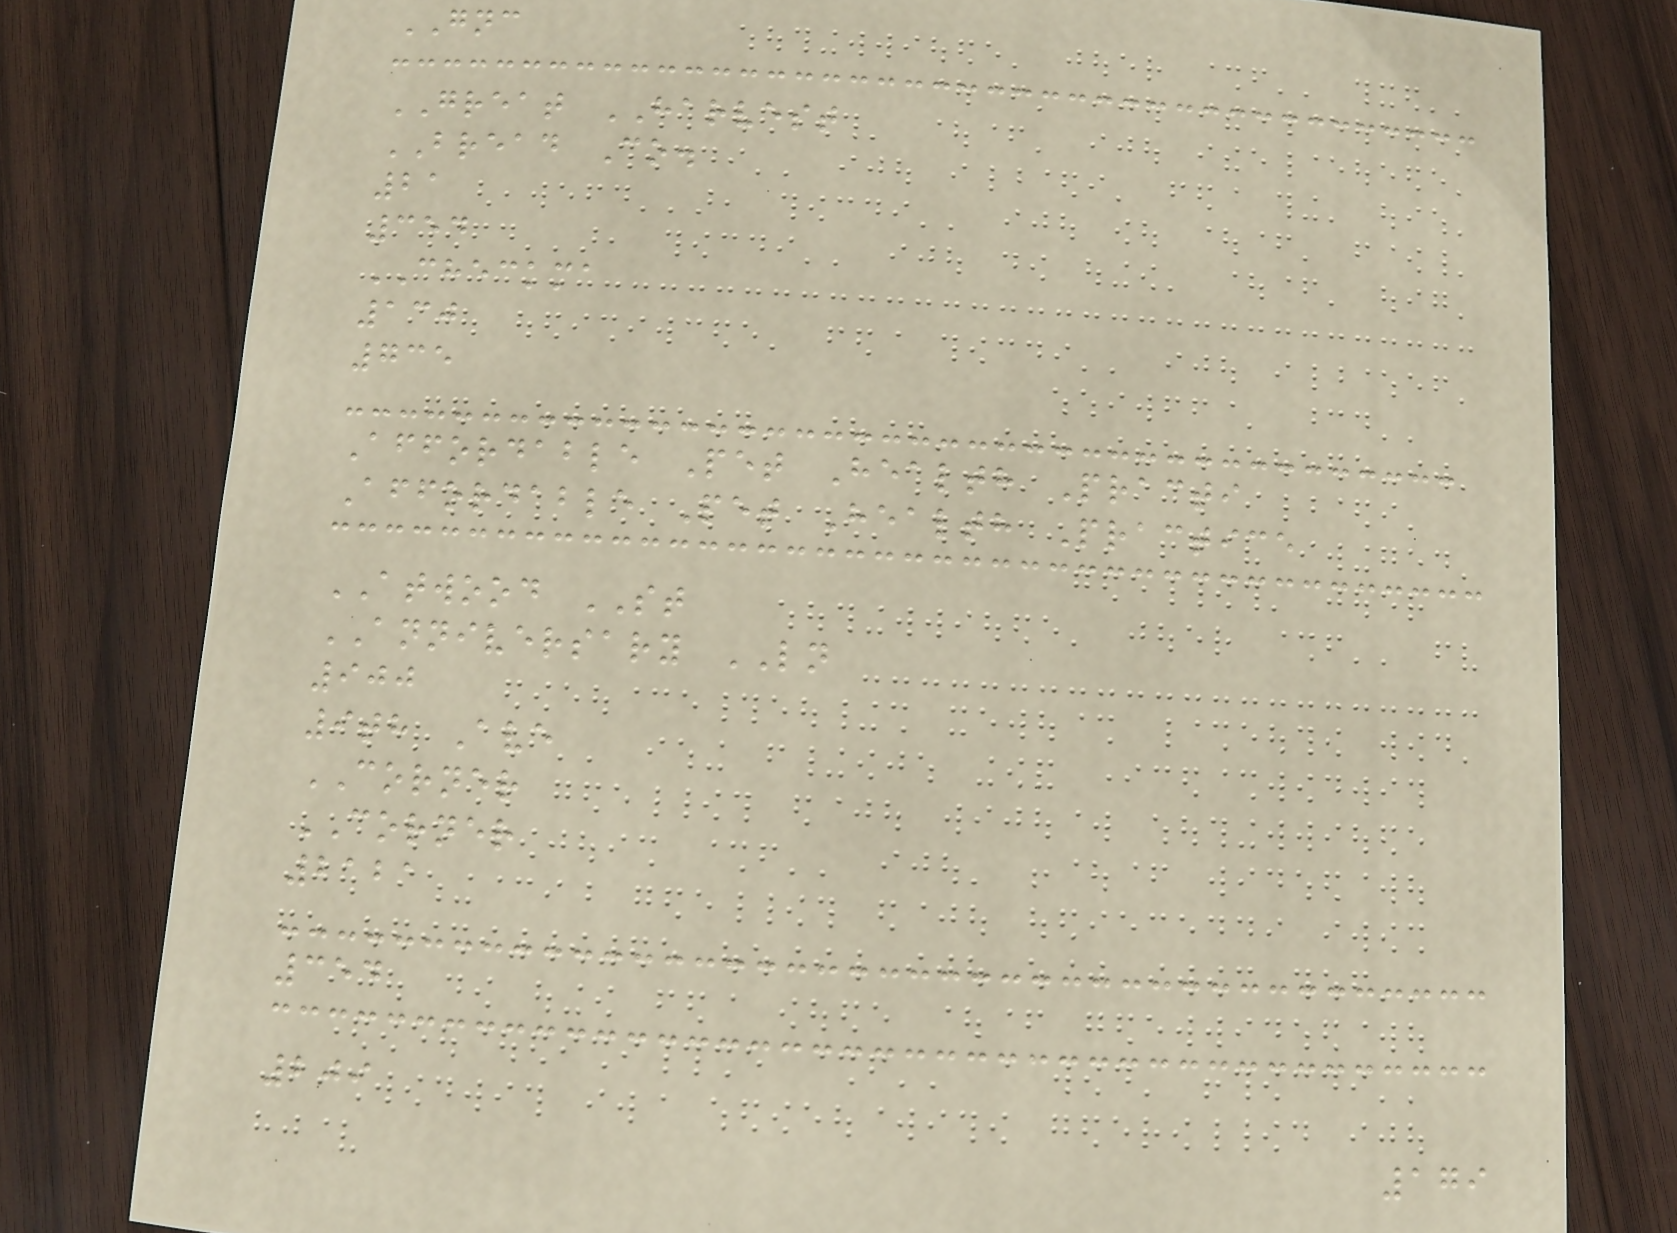GNC
GREAT HARVEST
BREAD Co.
21
354
CHECKMA
130
735
Affordable Pet Health Practi
Affordable Pet Health Practice
ATWOOD ST
ANNIVERSARY LN
900
9th Ave
CORNER
CORNER
2121
354
209
179
